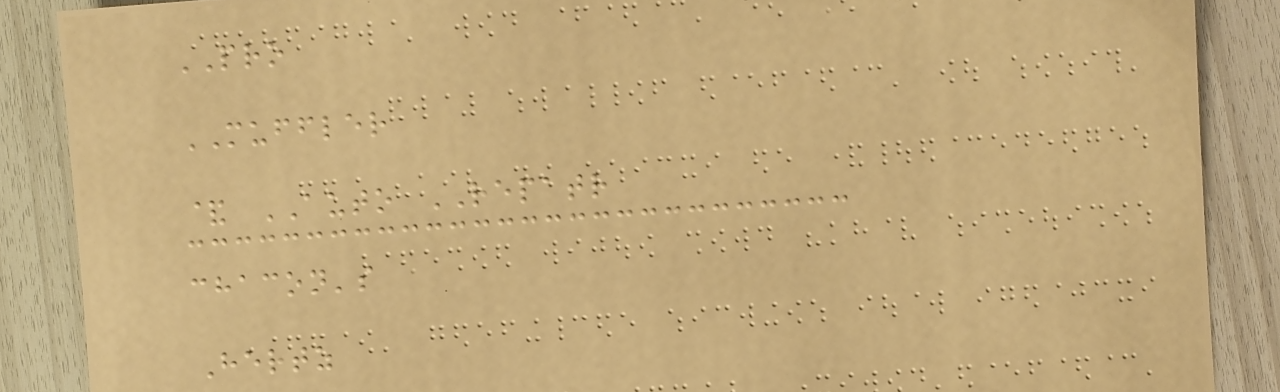PRO
MUFFLER
& AUTO REPATR
chacon's
Hertz
